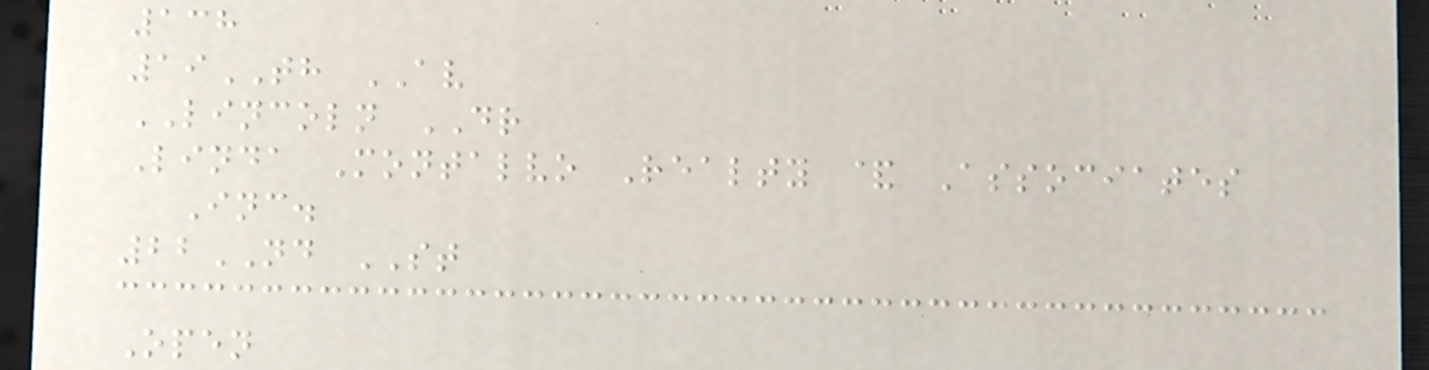138
19TH AV
LINCOLN DR
Linda Montalvo Realty & Associates
Inc.
22ND ST
Open
